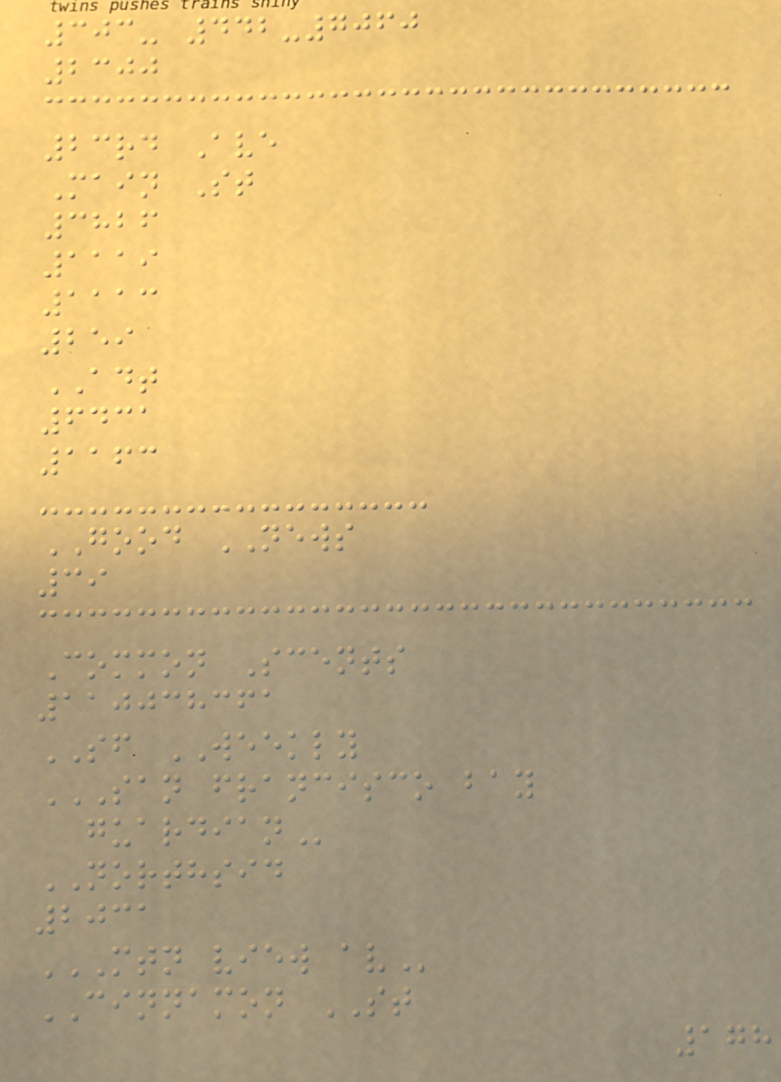303- 442-7060
2300
23rd Ave
Main St
3826
1119
1113
259
ADT
6431
1163
GOOD NEWS
39
Common Scents
110038361
SF WEEKLY
SAN FRANCISCO BAY
GUARDIAN
NORTHSID
2031
MTN VIEW AV
CINNAMON ST
178
